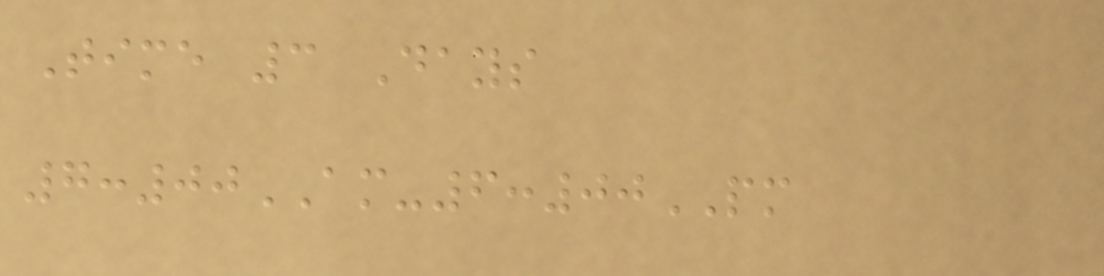Time 3 Days
7:00AM-6:00PM
